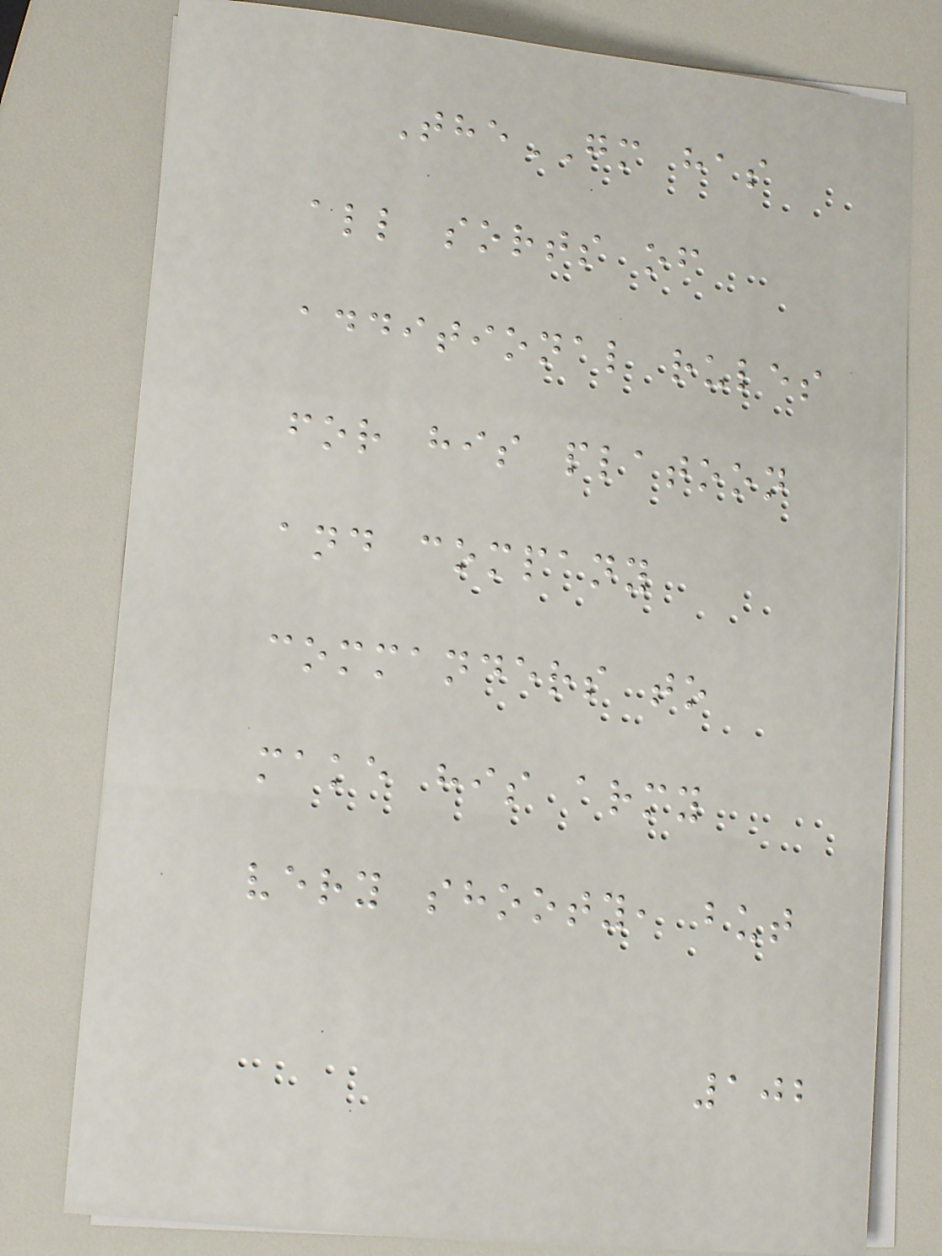TheGM has
all sorts of
additional rules
for his platoon
and company
commanders to
make his army
very shooty, but
102
